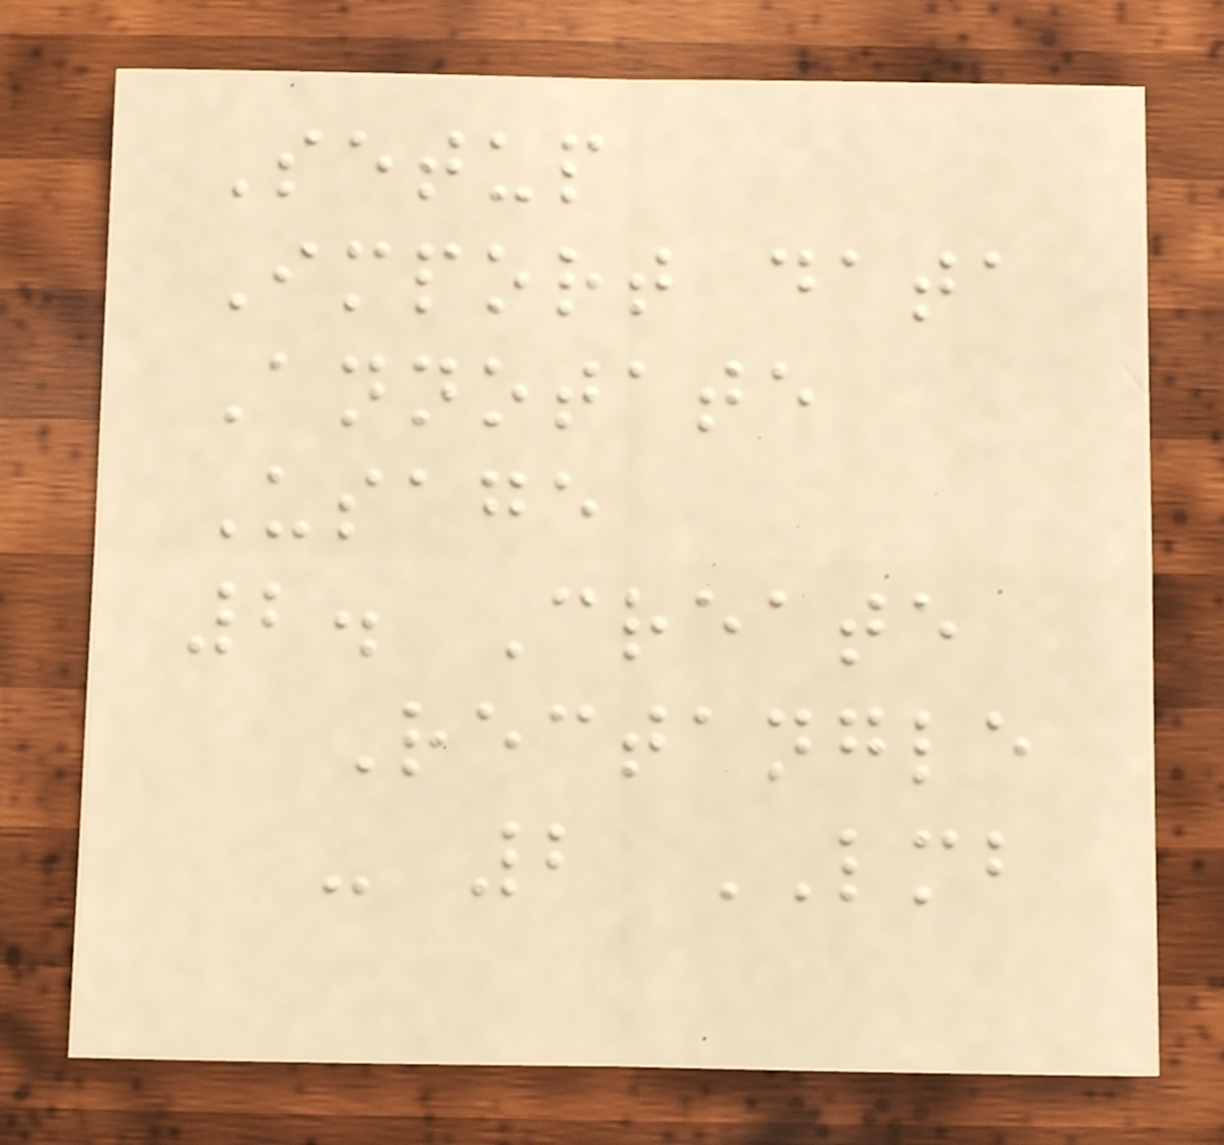Setup
Import data
Annotate
Usage
2. Create
Rectangle
- 2 LMB
